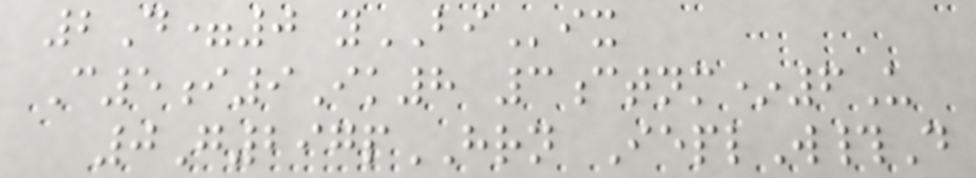2D=0 yBIix
C5i9Ik8 3ctnm*6U
0G297pHRN IeplW#D
